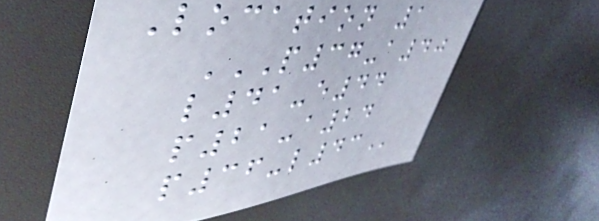Location 1
P37-A40
L41-E44
P21-A24
P36-L43
